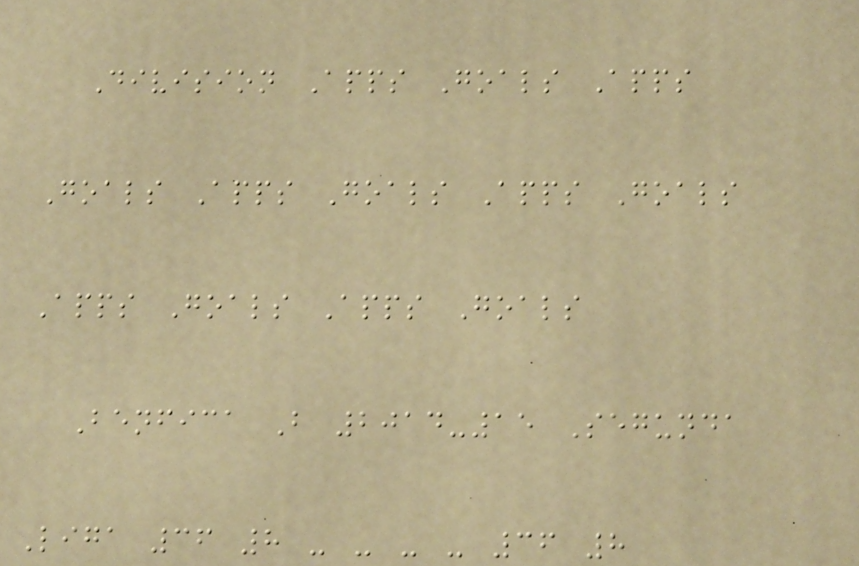Division Apps Goals Apps
Goals Apps Goals Apps Goals
Apps Goals Apps Goals
Benfica B 2014-15 Segunda
Liga 36 8 - - - - 36 8
